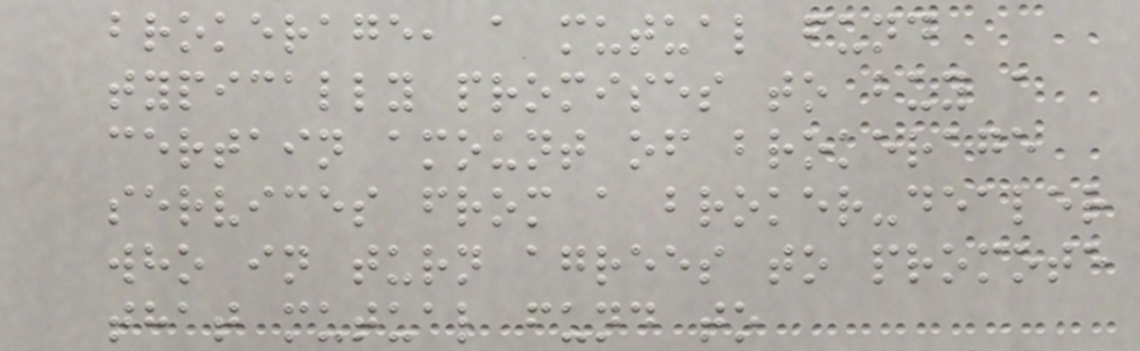brokerage, a mutual fund
typically promises to buy a
certain amount of brokerage
services from a broker-dealer
who in turn agrees to promote
that mutual fund to
